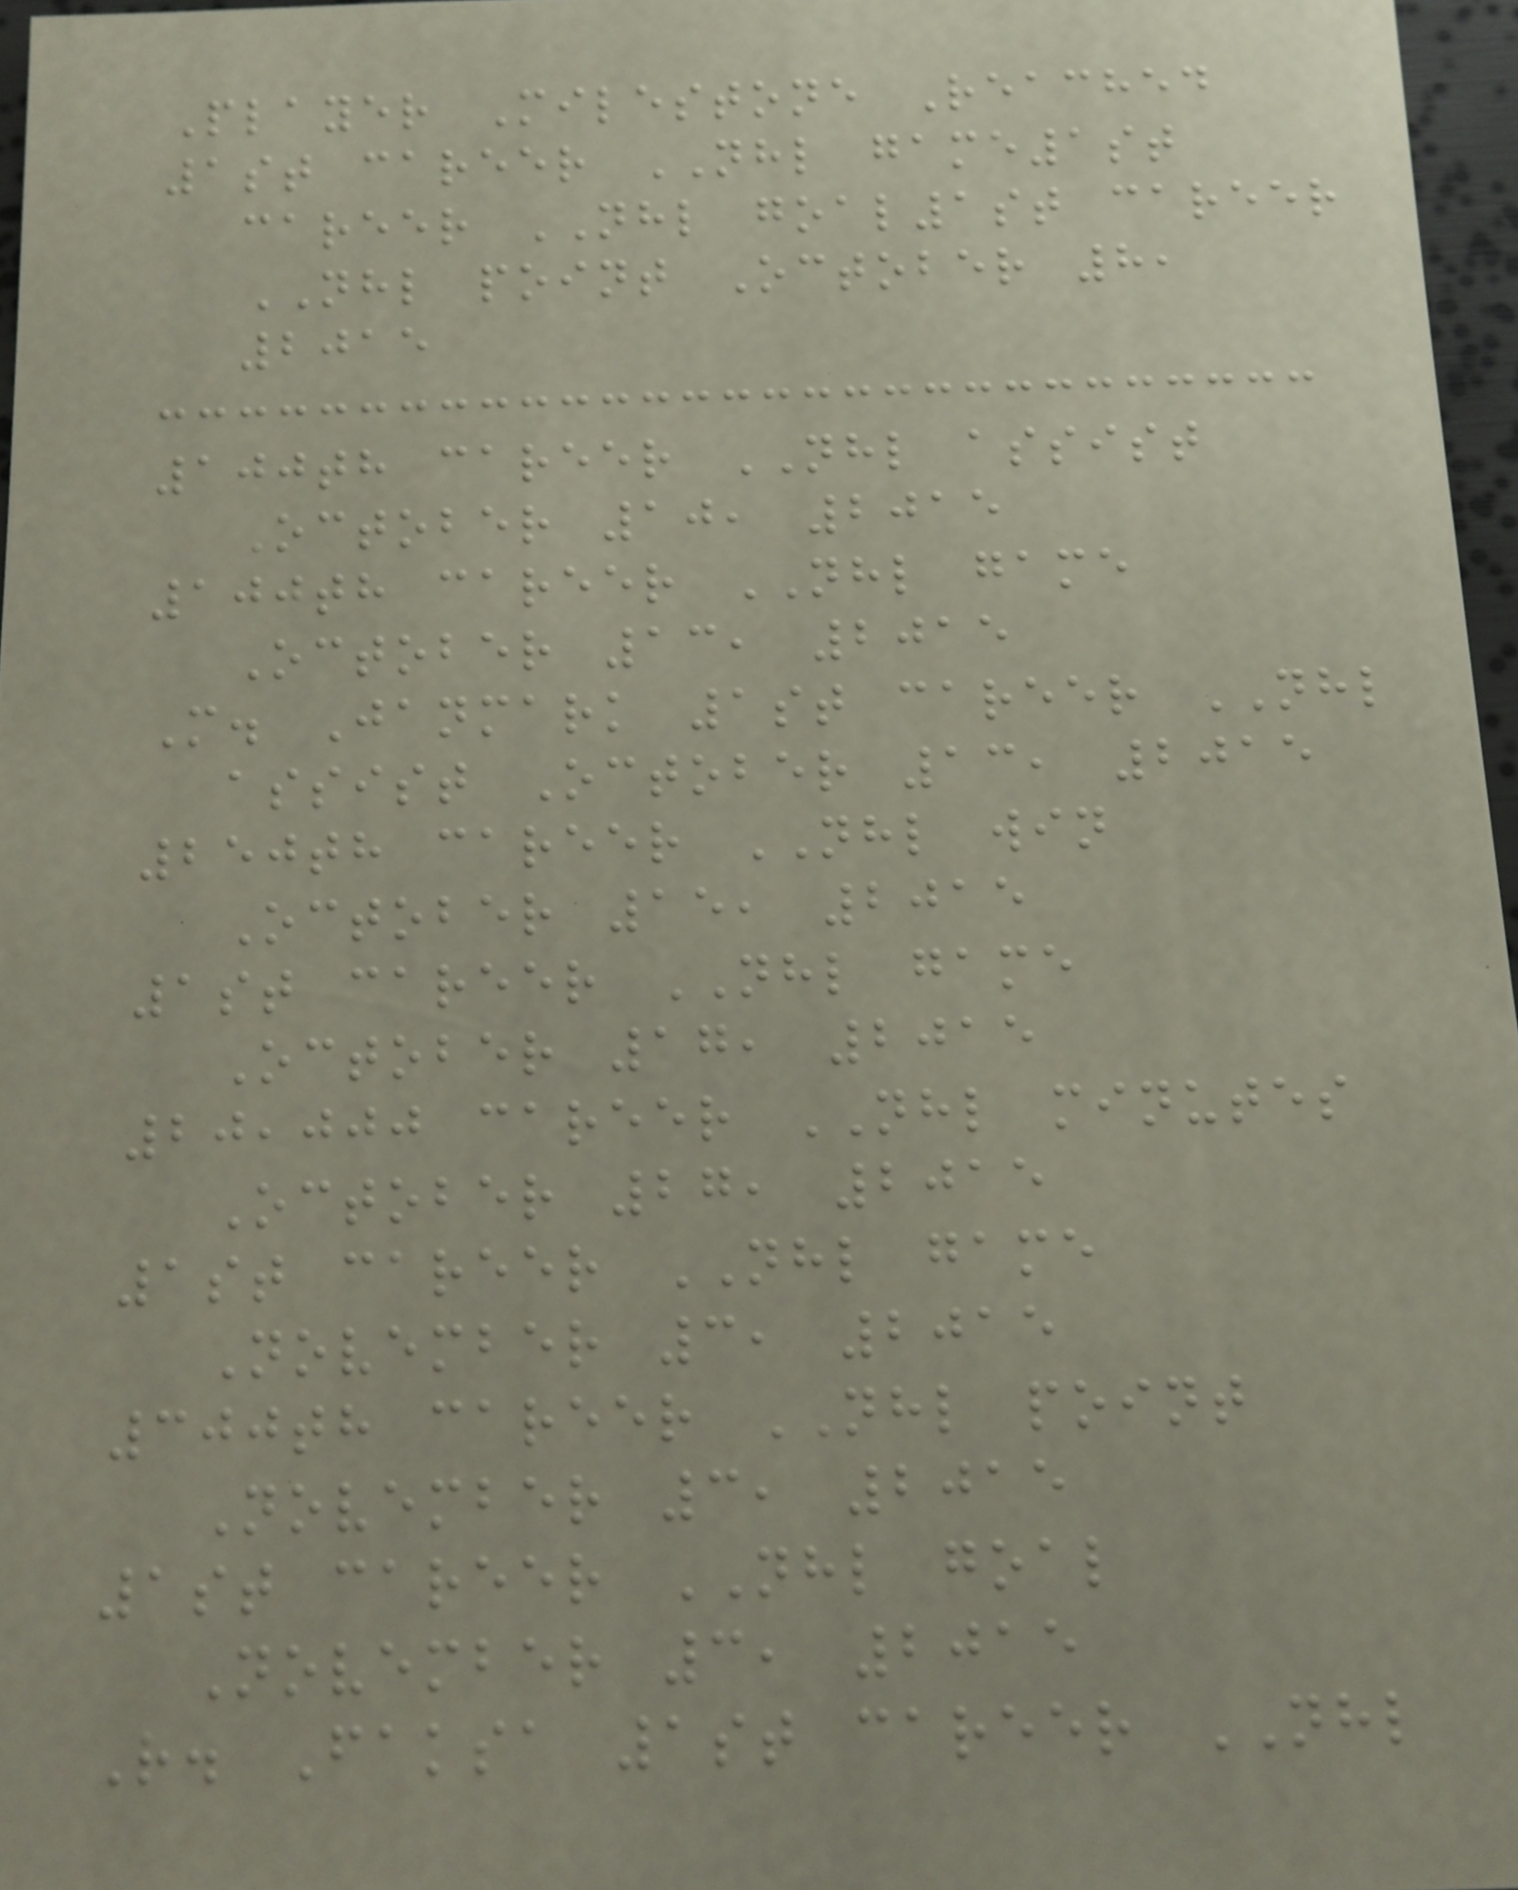Player Milestone Reached
1st career NHL game1st
career NHL goal1st career
NHL point October 8,
2015
100th career NHL assist
October 10, 2015
100th career NHL game
October 13, 2015
M. Janmark 1st career NHL
assist October 13, 2015
250th career NHL win
October 15, 2015
1st career NHL game
October 17, 2015
20,000 career NHL minutes
October 27, 2015
1st career NHL game
November 3, 2015
300th career NHL point
November 3, 2015
1st career NHL goal
November 3, 2015
R. Faksa 1st career NHL
